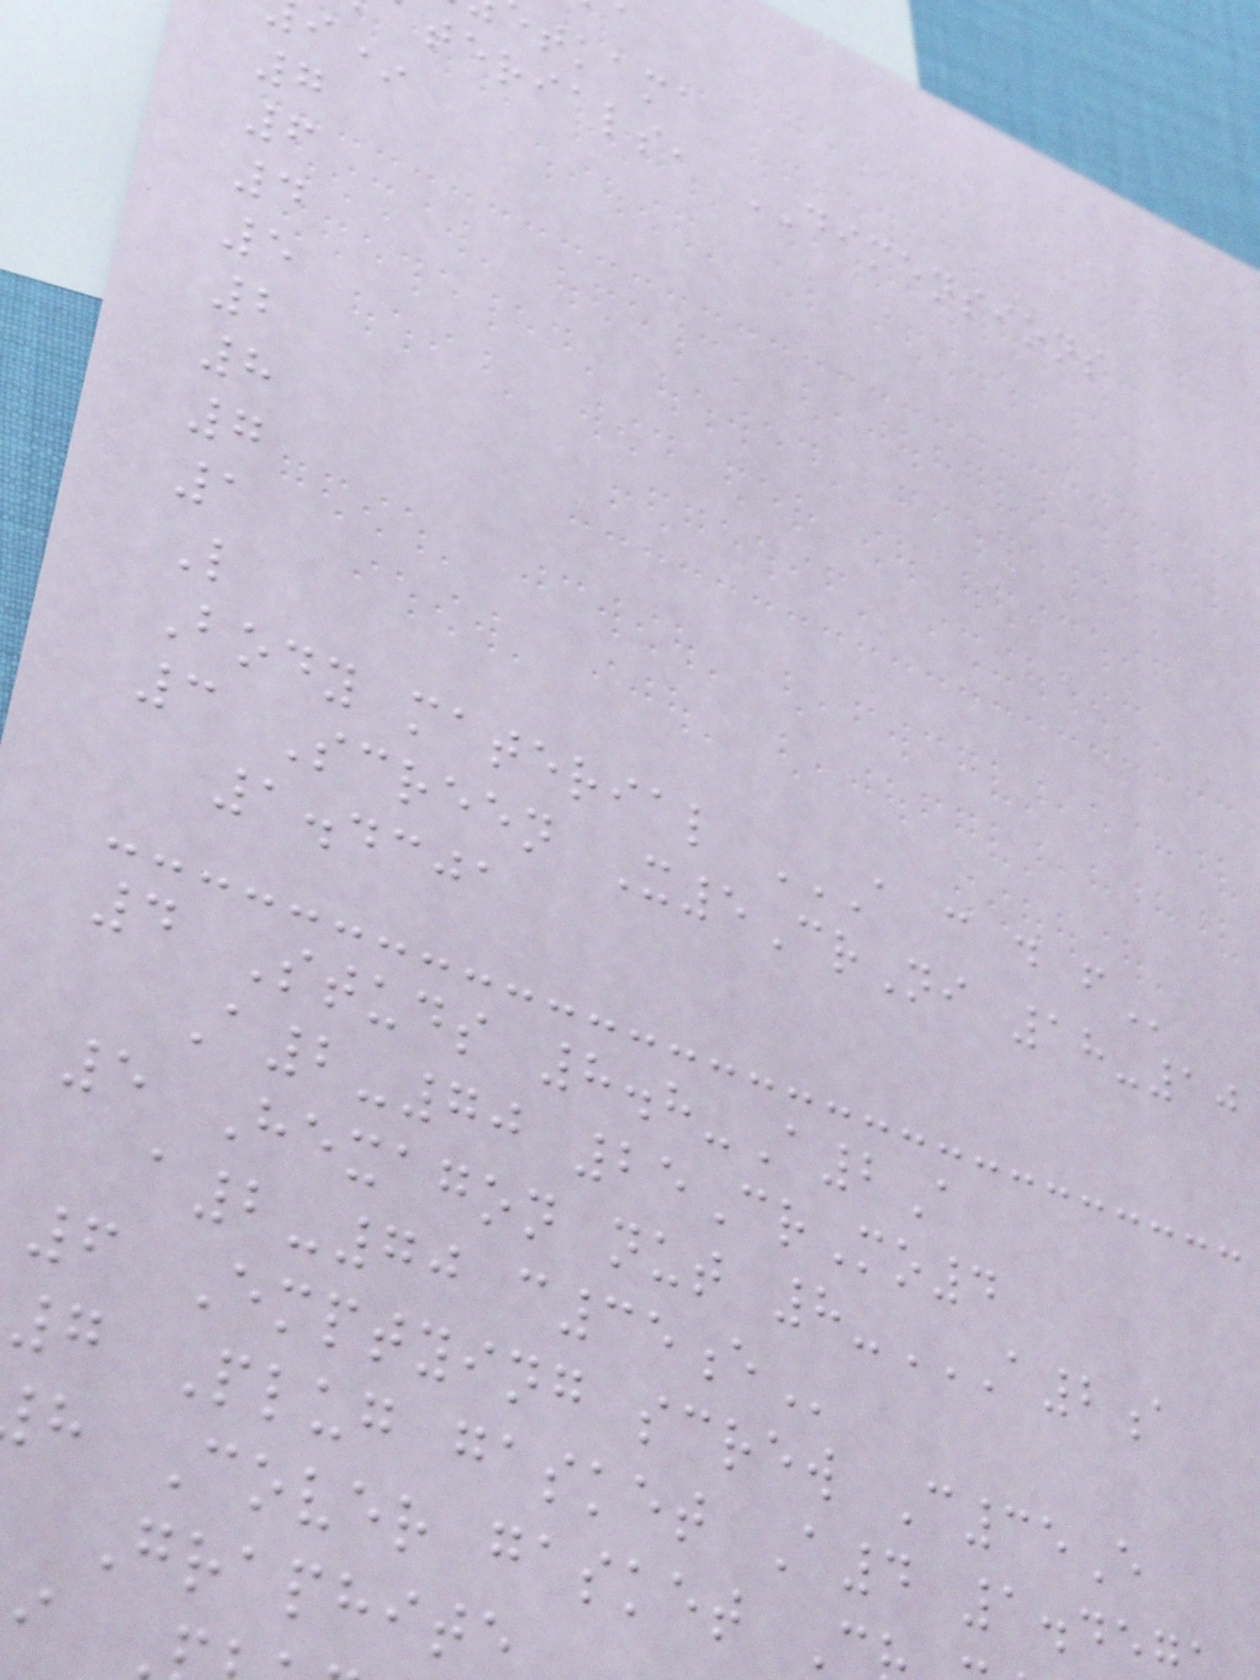tkama
terials, DIMENSIONS
7
6
4
5
2
8
7
1
L
Body material A C D F
3 Screen X5CrNi 18-10
1.4301
4 Studs 8.8-A2A
A2-70 25CrMo4
5 Hexagon nut 8-A2A
a2-70
6 Emptying screw C35E
7 Plug gasket A4 1.45
h Cover gasket
Graphite
